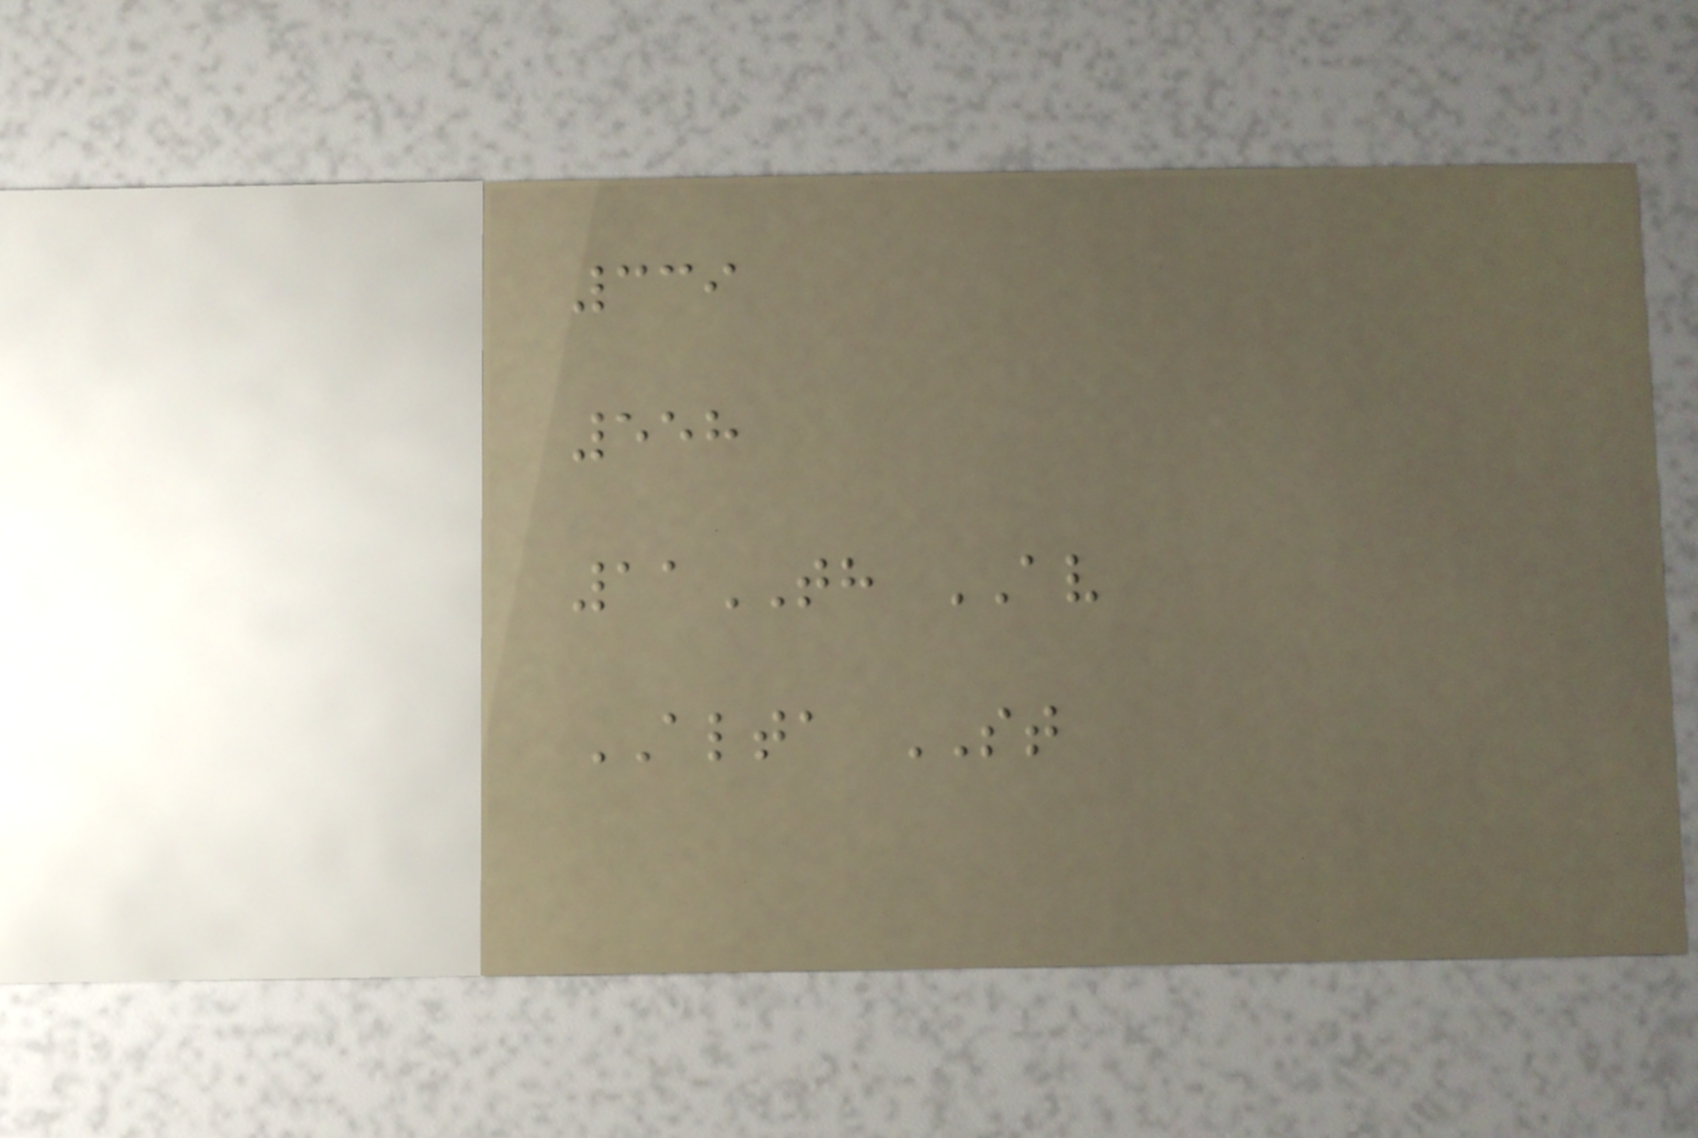339
558
11TH AV
ALTA ST
